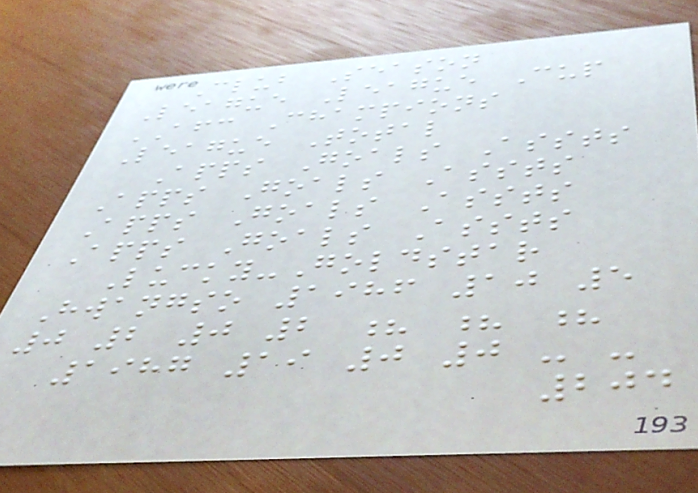Club Season
League League Cup
AFC Champions
League Total
Apps Goals Assts
Apps Goals Assts
Apps Goals Assts
Apps Goals Assts
Lucky-Goldstar
Hwangso 1986 10 5
0 2 0 2 ? ? ?
1987 19 0 0 - -
204
